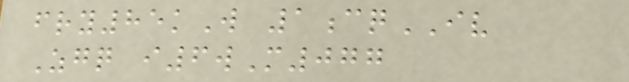fry85kW 1cqIV
Zgq i6wM077
